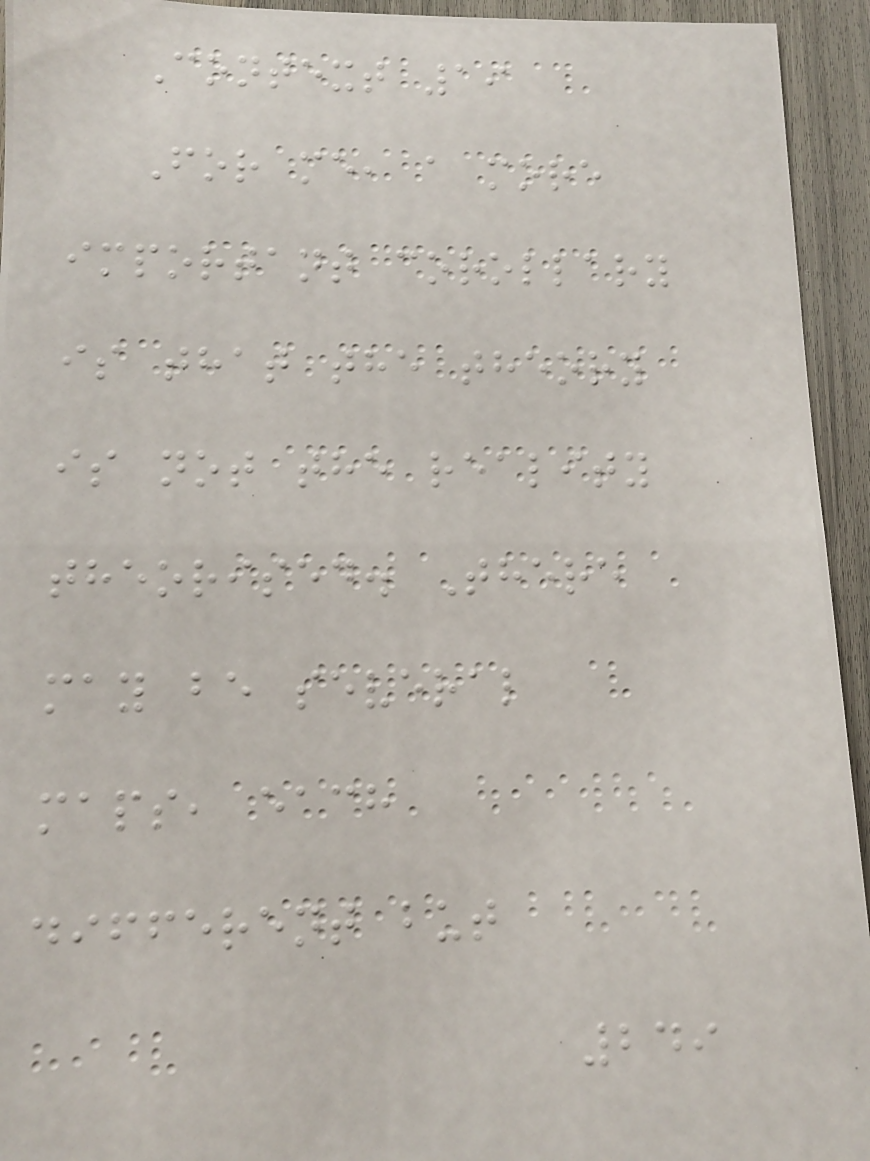Context 19
For me, a more
important corollary
is that the theory
is not the reality
theorised. There
may be several
maps, each
different but
249
